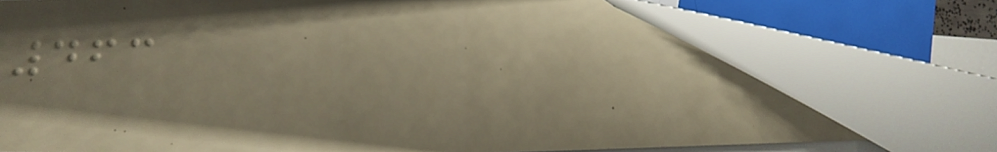463
